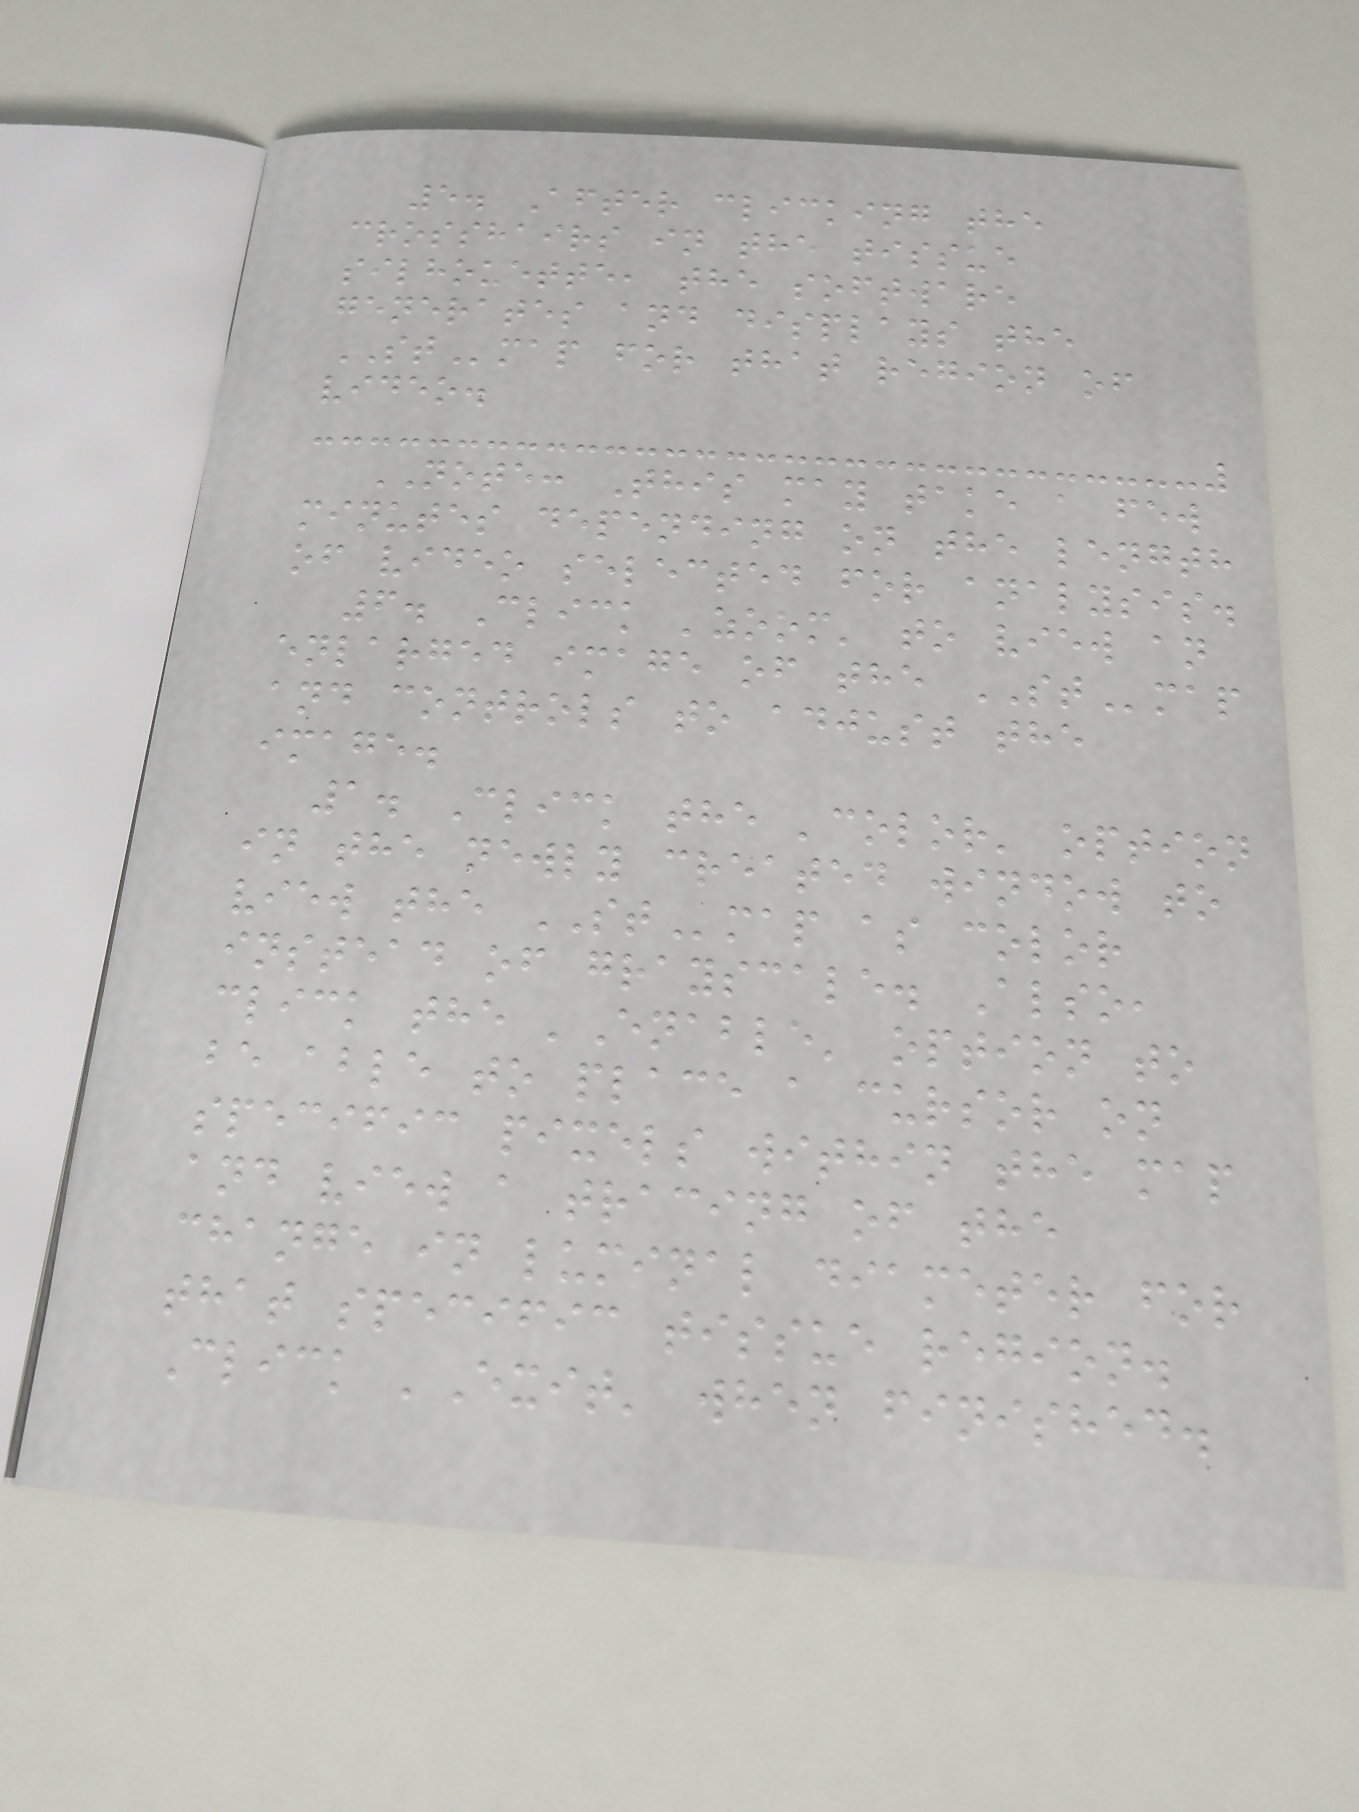5. After clicking the
crosshairs in the tissue
silhouette, the software
generates and displays the
STmap for that region of
video.
NOTE: This may take a few
minutes depending on the length
of video selected for analysis.
6. Click 'zoom' to view an
enlarged image of the STmap
and controls to adjust the
image.
1. Click the 'color' option
in the newly created window to
view the STmap as color
instead of grayscale. Also,
click the 'Enable' option to
be able to place a cursor on
specific pixels within the map
and view a tracing of the
change in luminal diameter for
that specific tissue region.
Click 'Exit' when finished.
